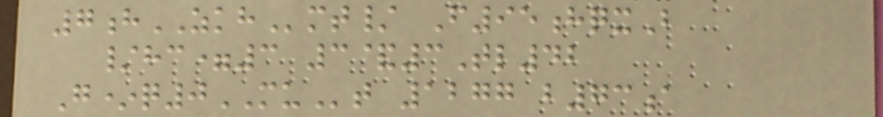7hZKHmt/ F95hqxB
/hc=3 3&3Tl42
G*q0MUt 1277 b73a
